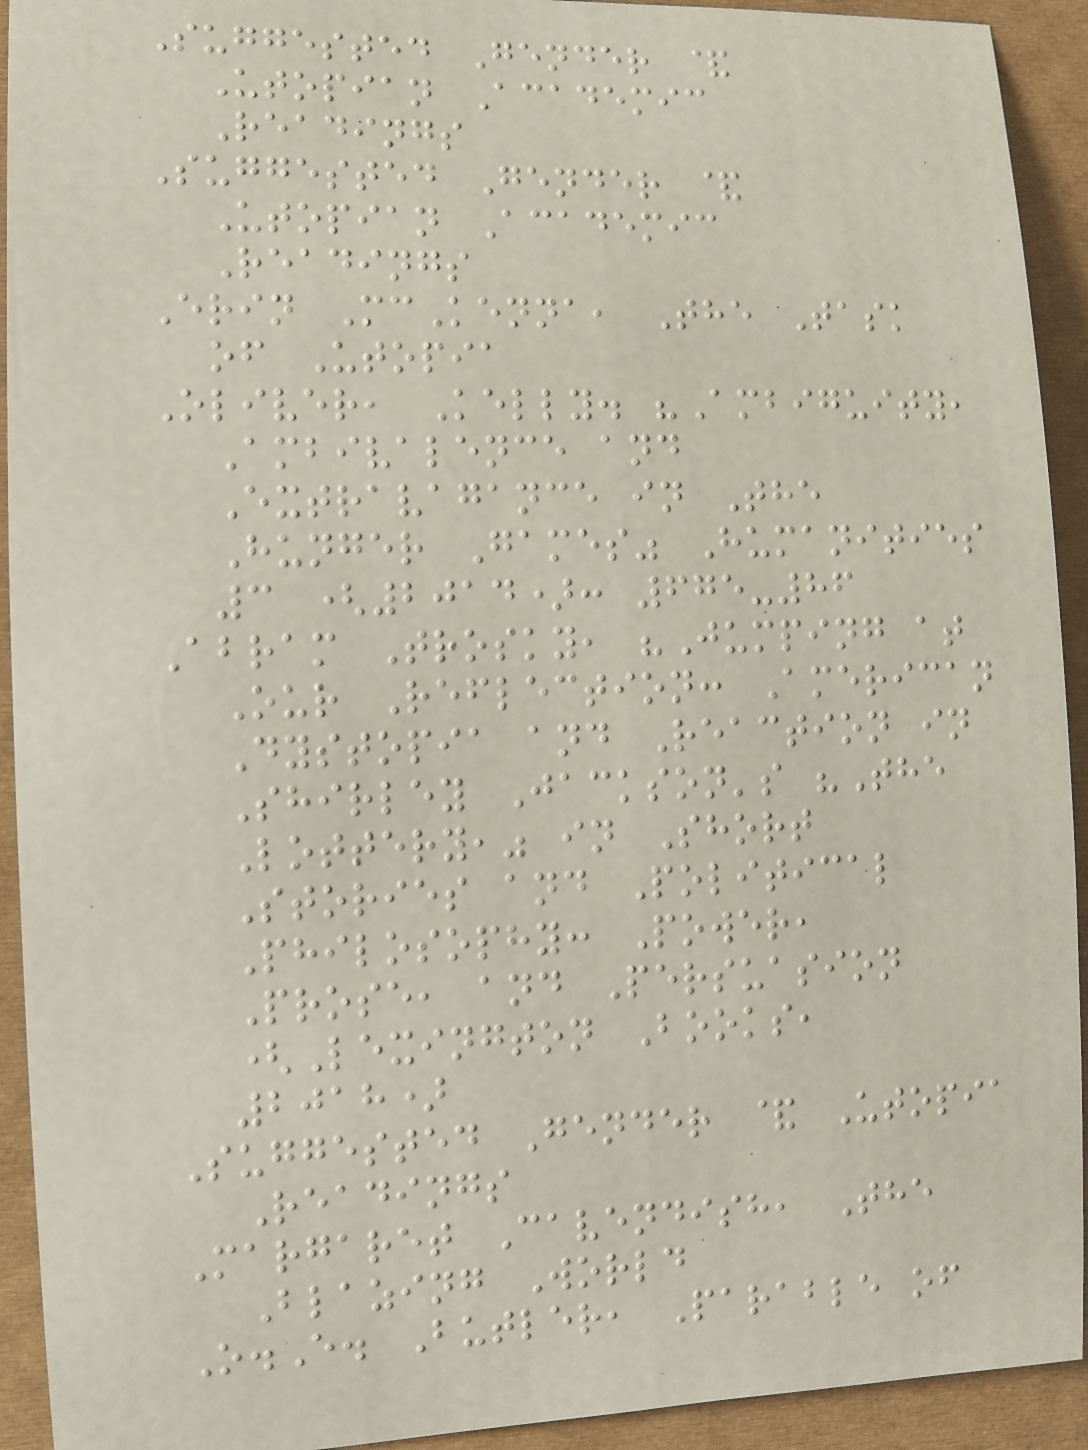Suggested Gender &
Utopian Academic
Readings
Suggested Gender &
Utopian Academic
Readings
Erin McKenna, The Task
of Utopia
Oliver, Kelly. "Ambiguity,
Ambivalence and
Extravagance in The
Hunger Games" Humanities
3 (2014): 675-86
Abram Trosky, "Jumping at
Our Reflection: American
Dystopia and Reaction in
Shirley Jackson's "The
Lottery," in Short
Stories and Political
Philosophy: Power,
Prose, and Persuasion
(Lexington Books,
2018)
Suggested Gender & Utopia
Readings
Margaret Cavendish, The
Blazing World
O.E. Butler, Parable of
